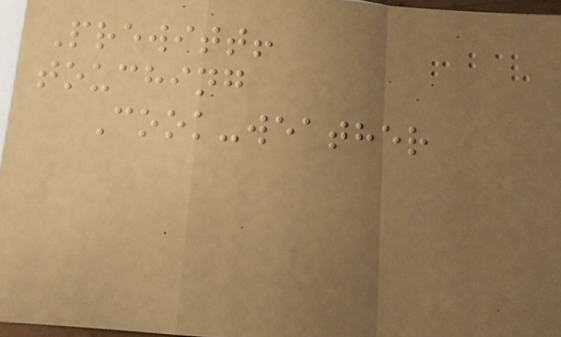Prewitt!
touching
Cook-weather
